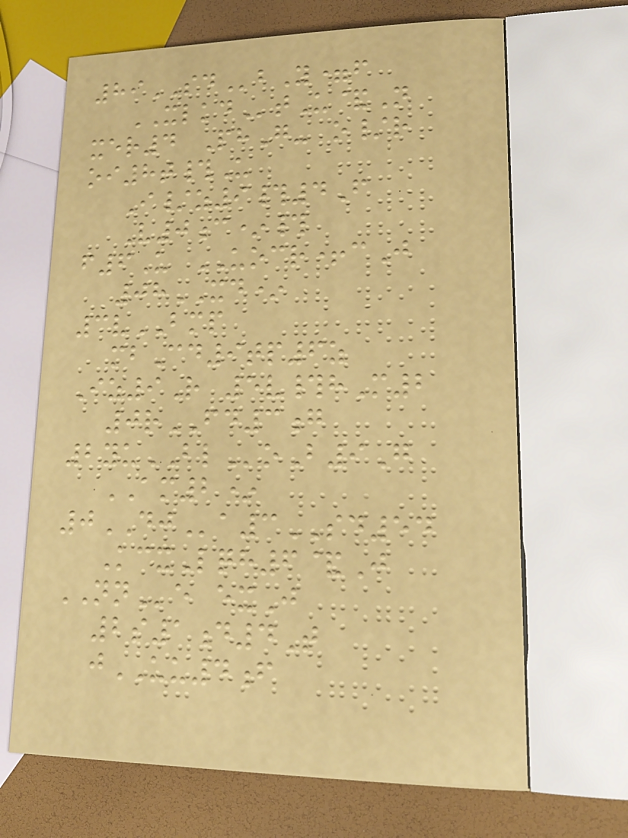89SDbY=f
XLKDtU&N
xer4 PhG- o/r
oi8t#U
I/z9#4F
V0c*#
f6U UOCR+cJ
08XD*
3vBMP
mbCd9tp6z
Iz9R 5v#hM2
0rFD3g
2yuBLoB9G
AM2*
0DJa3SD54
KcxLqh6&J
NNe exJ
2s1d4T
jUU4f
